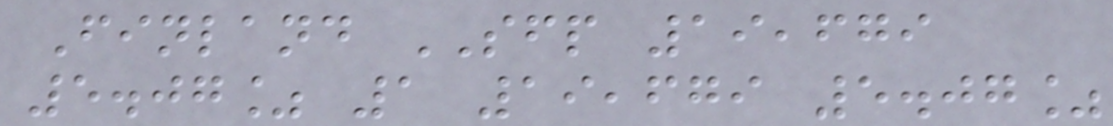Finland SFP 19,679
5.07% 1 19,679 5.07%
